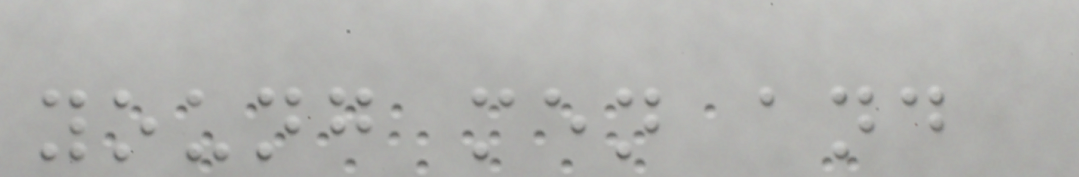young men and
